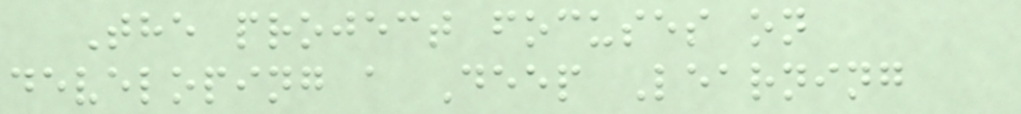The project focuses on
developing a Deep Learning
